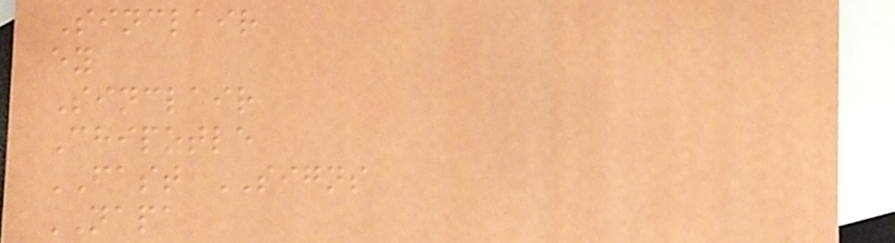Sinclair
ey
Sinclair
Chipotle
FAST SIGNS
NAPA
